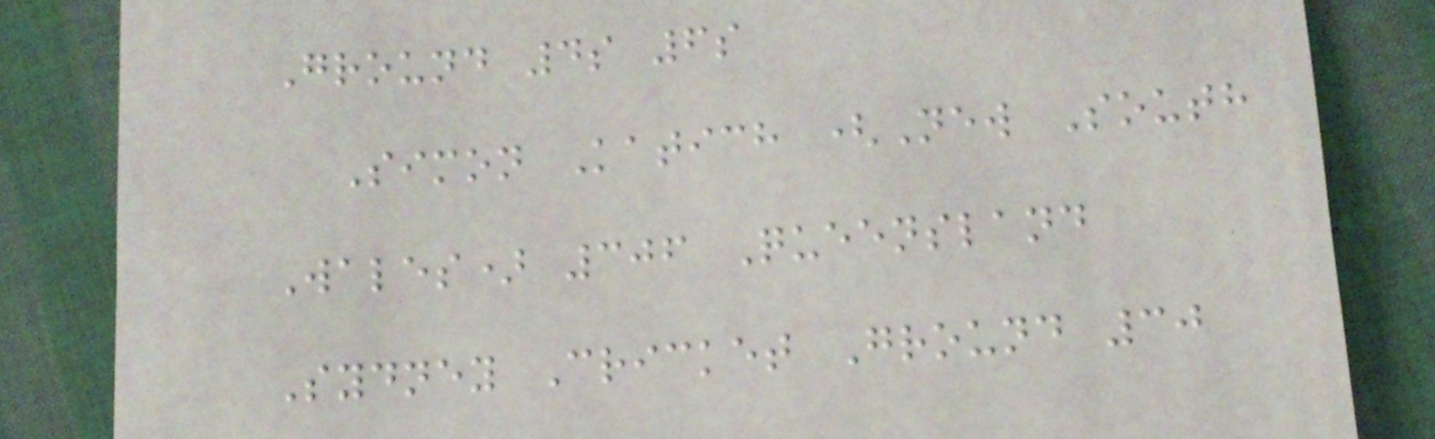Ground 4s 6s
Simon Katich (New South
Wales) 306 Queensland
Sydney Cricket Ground 30
